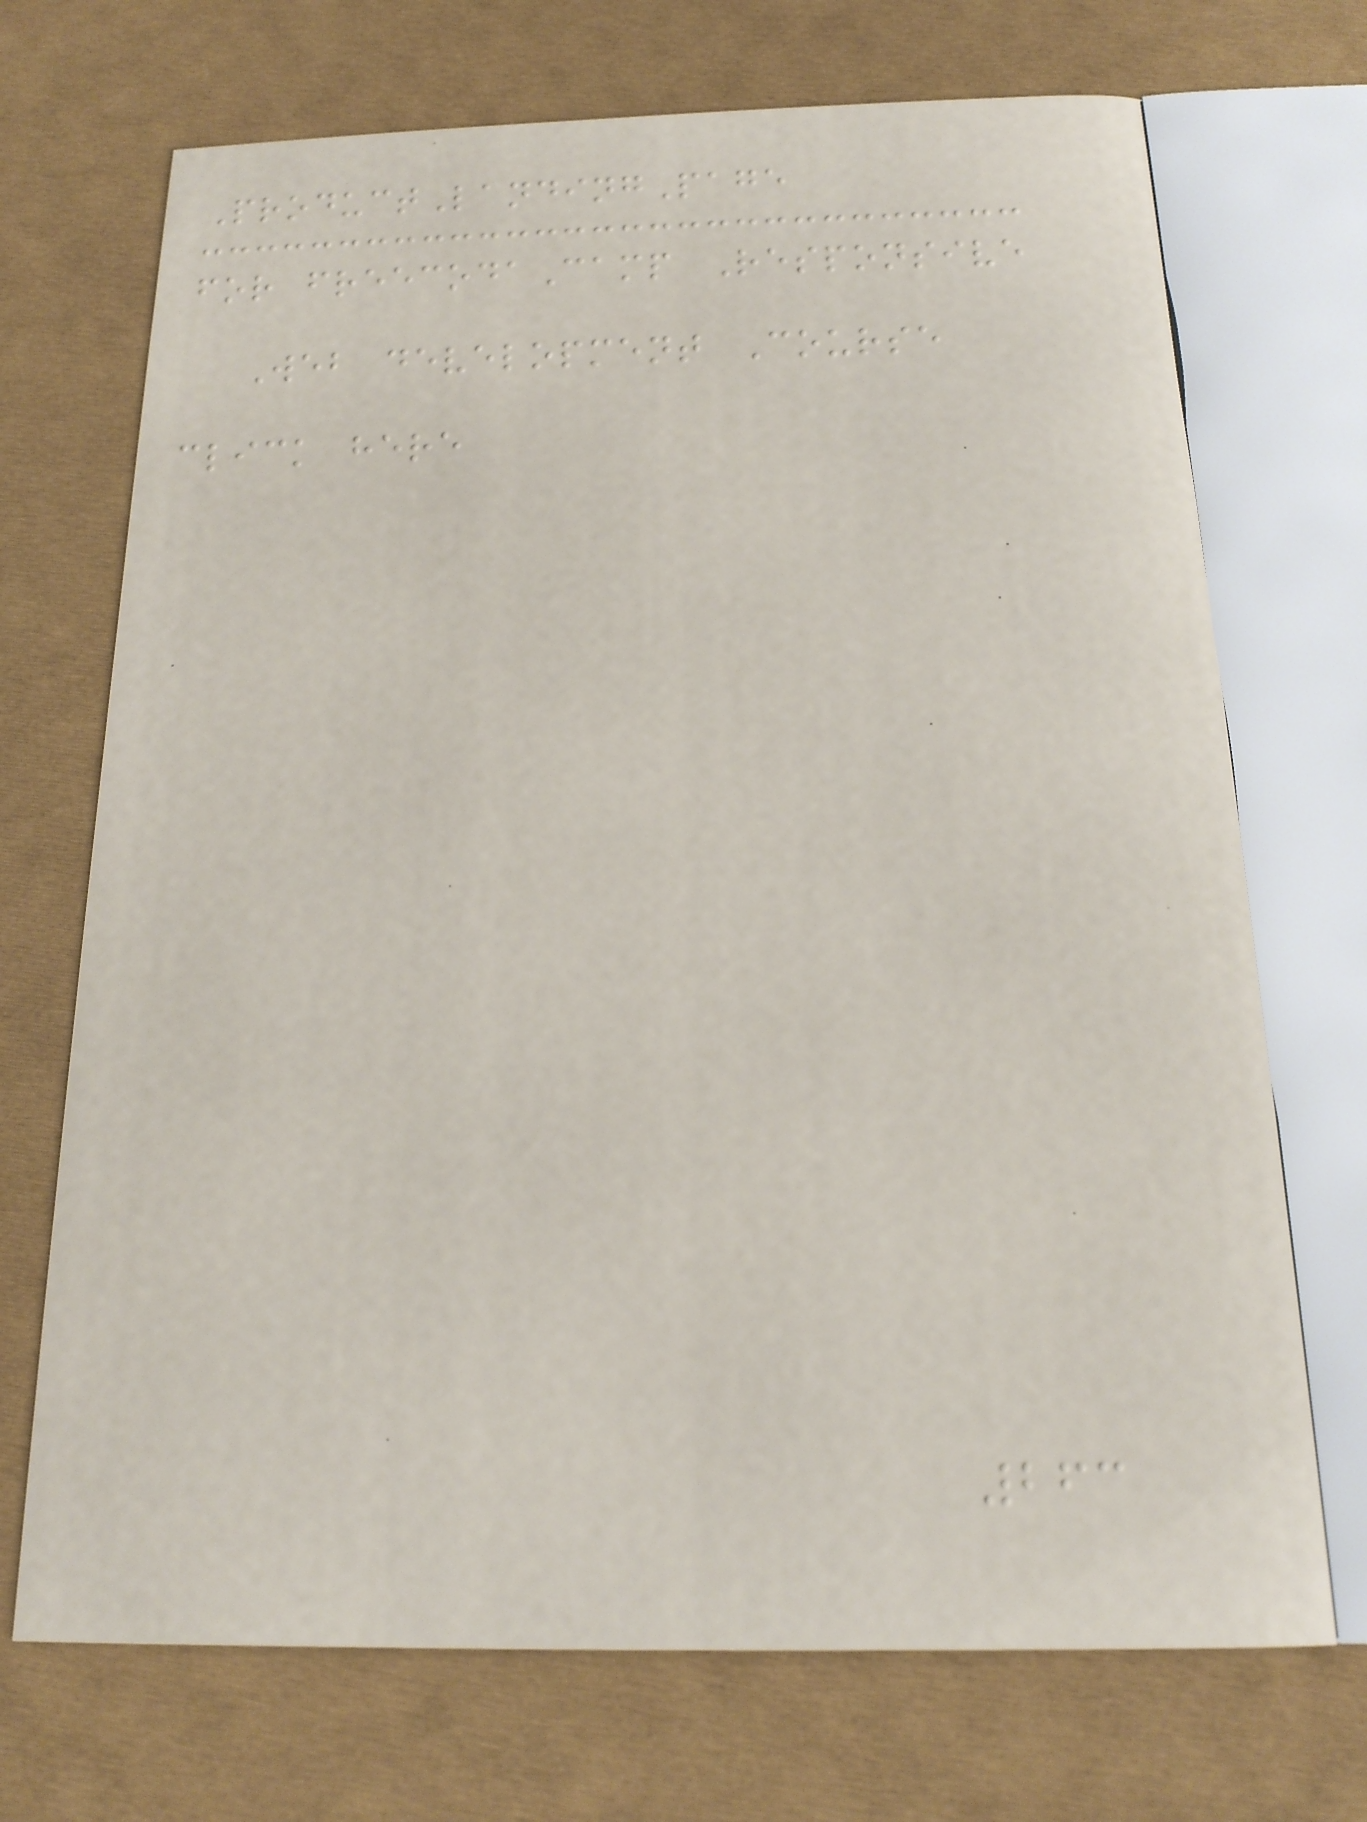ProductLandingPage
for freecodaCamp Responsive
Web development Course
click here
263
